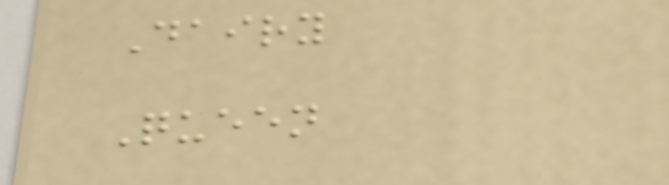Dairy
Queen
